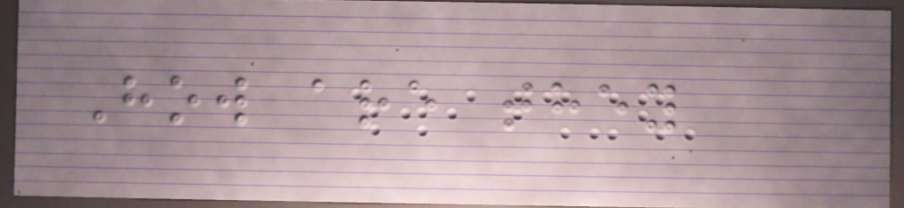How are they
